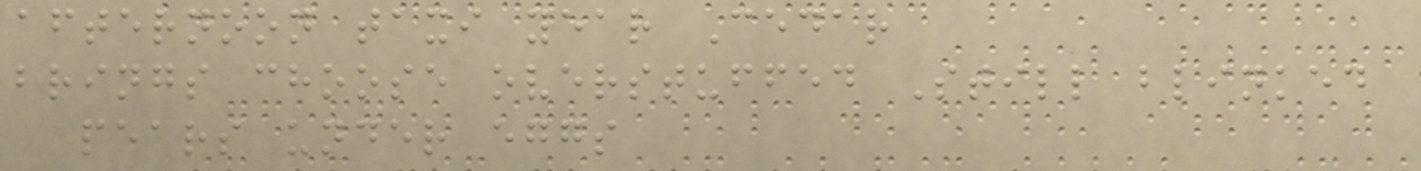afternoon taxi year Cedar
brings choose overstuffed Still blinked
pears under eggs
